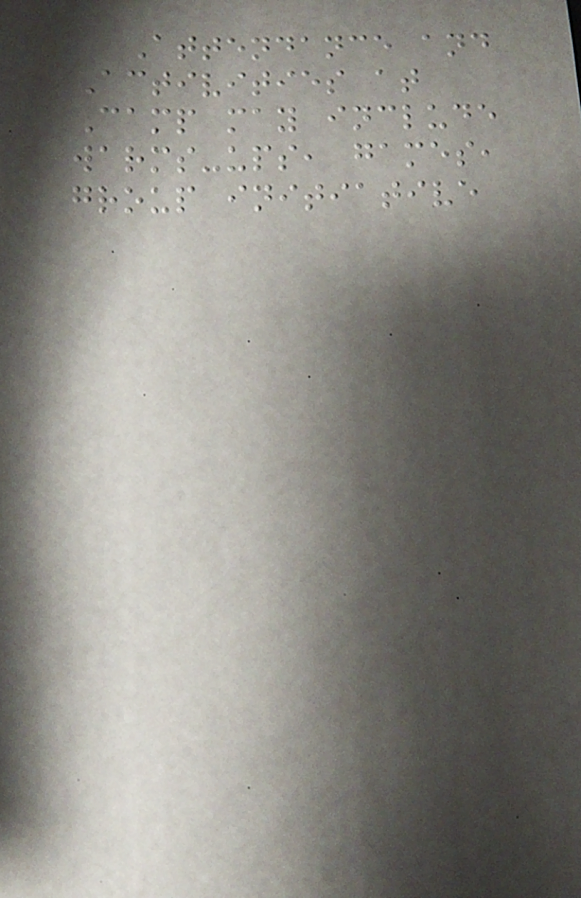Attendance and
Activities at
Camp may include
warms-ups, games,
group initiative
